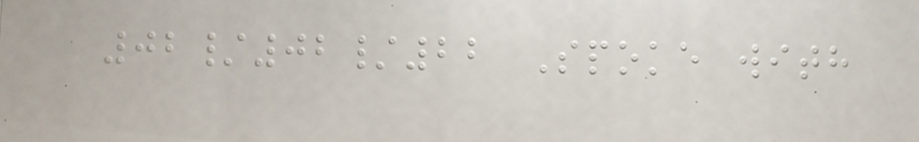02/02/22 Spoke with
